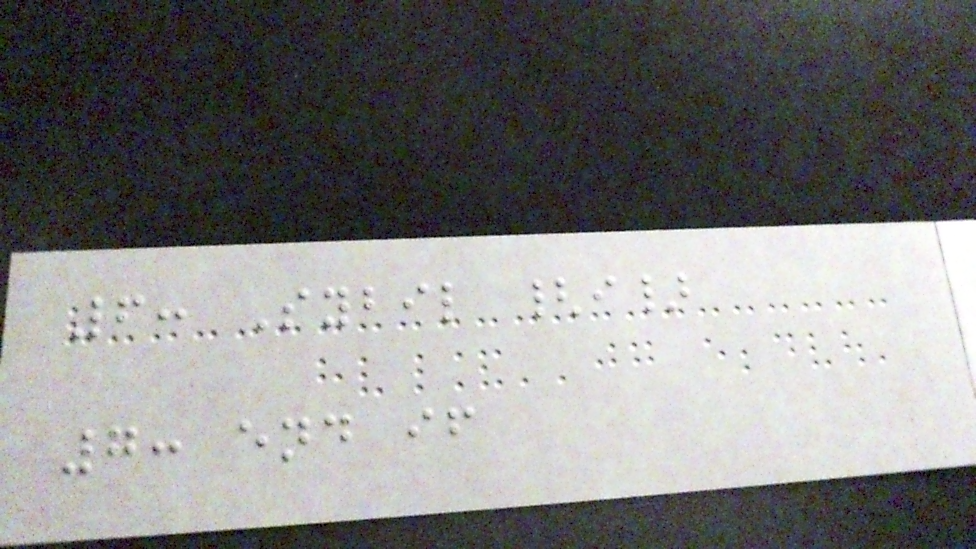6: Sybil {i}
7: end if
